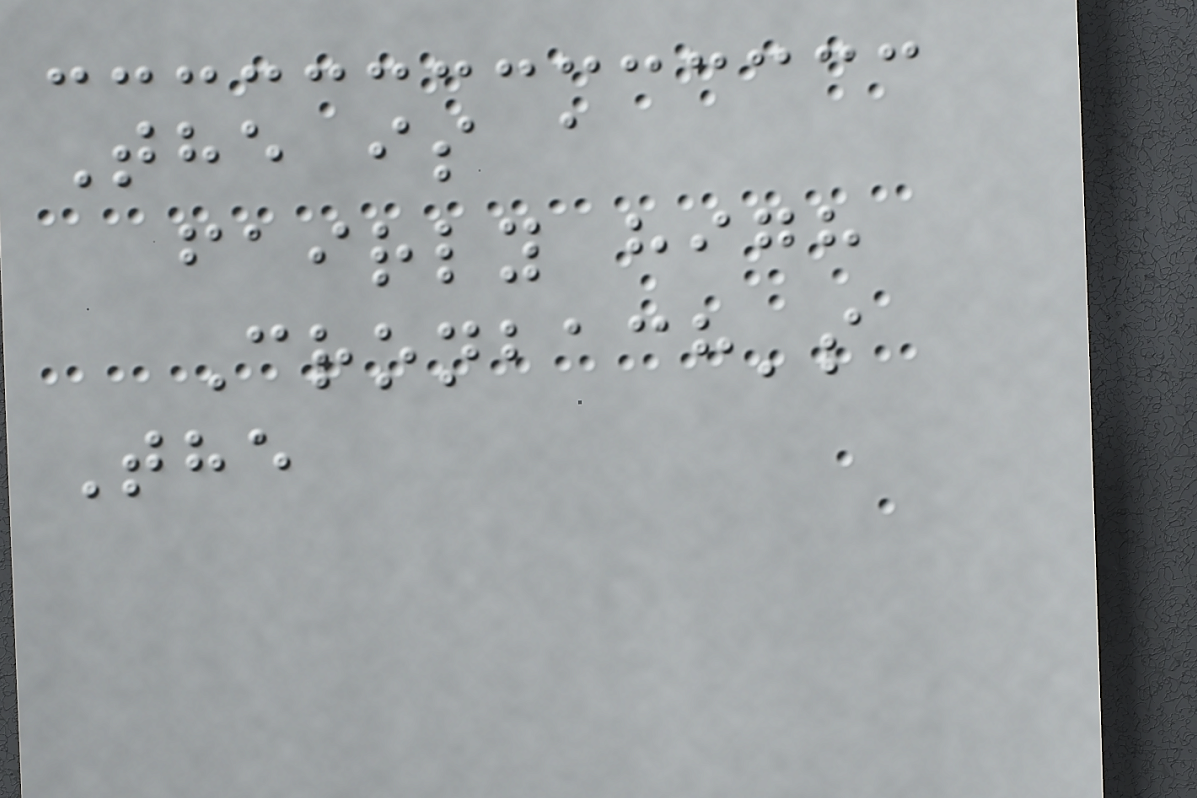The is a
fairly high
Cronbach's
The
